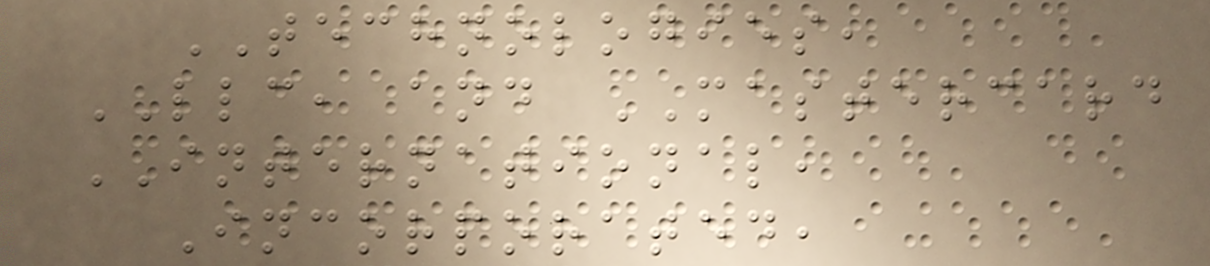TECHNOLOGIES,
LLC, and MASTERCARD
INTERNATIONAL,
Incorporated,
